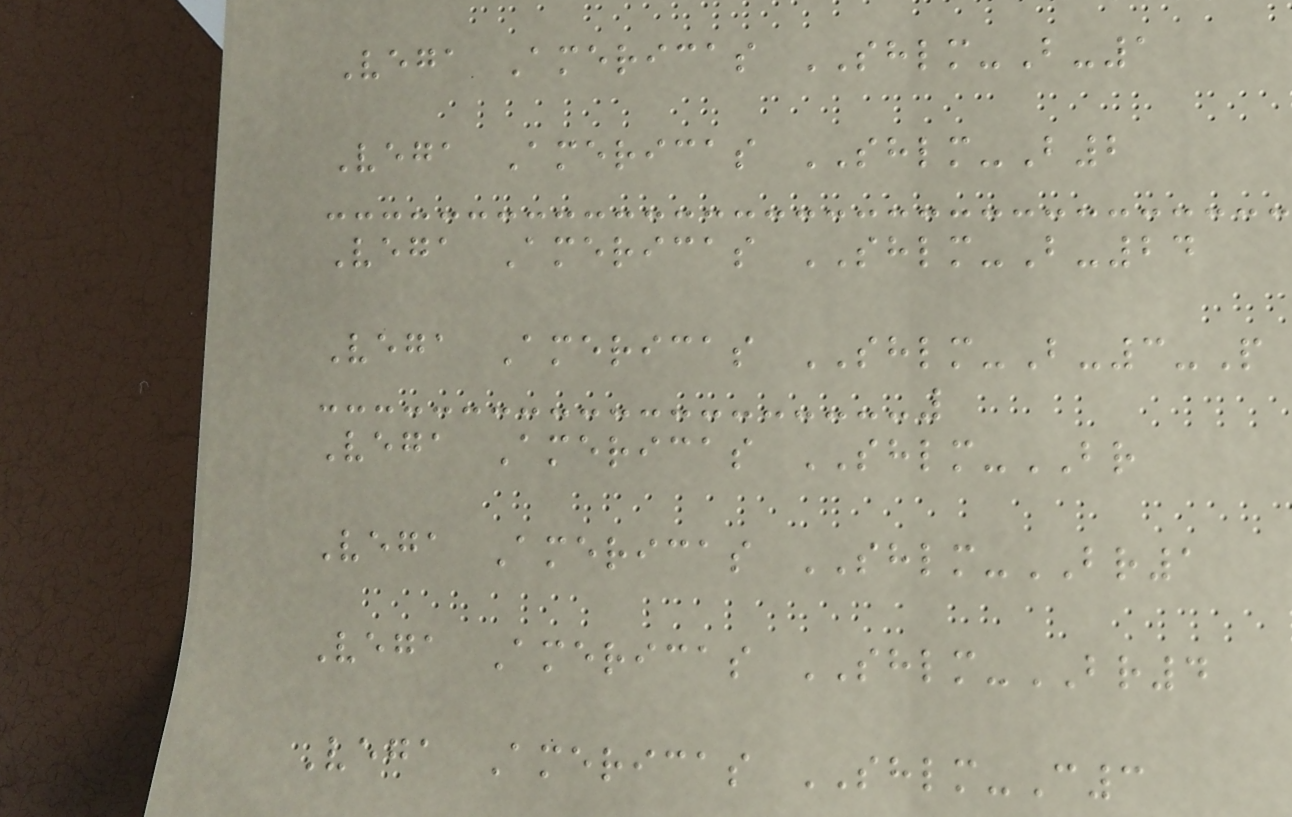Vega Americas SHLM-B-1
Vega Americas SHLM-B2
Vega Americas SHLM-B-24
Vega Americas SHLM-B-3-P
Vega Americas SHLM-BR
Vega Americas SHLM-BR1
Vega Americas SHLM-BR4
Vega Americas SHLM-C3
